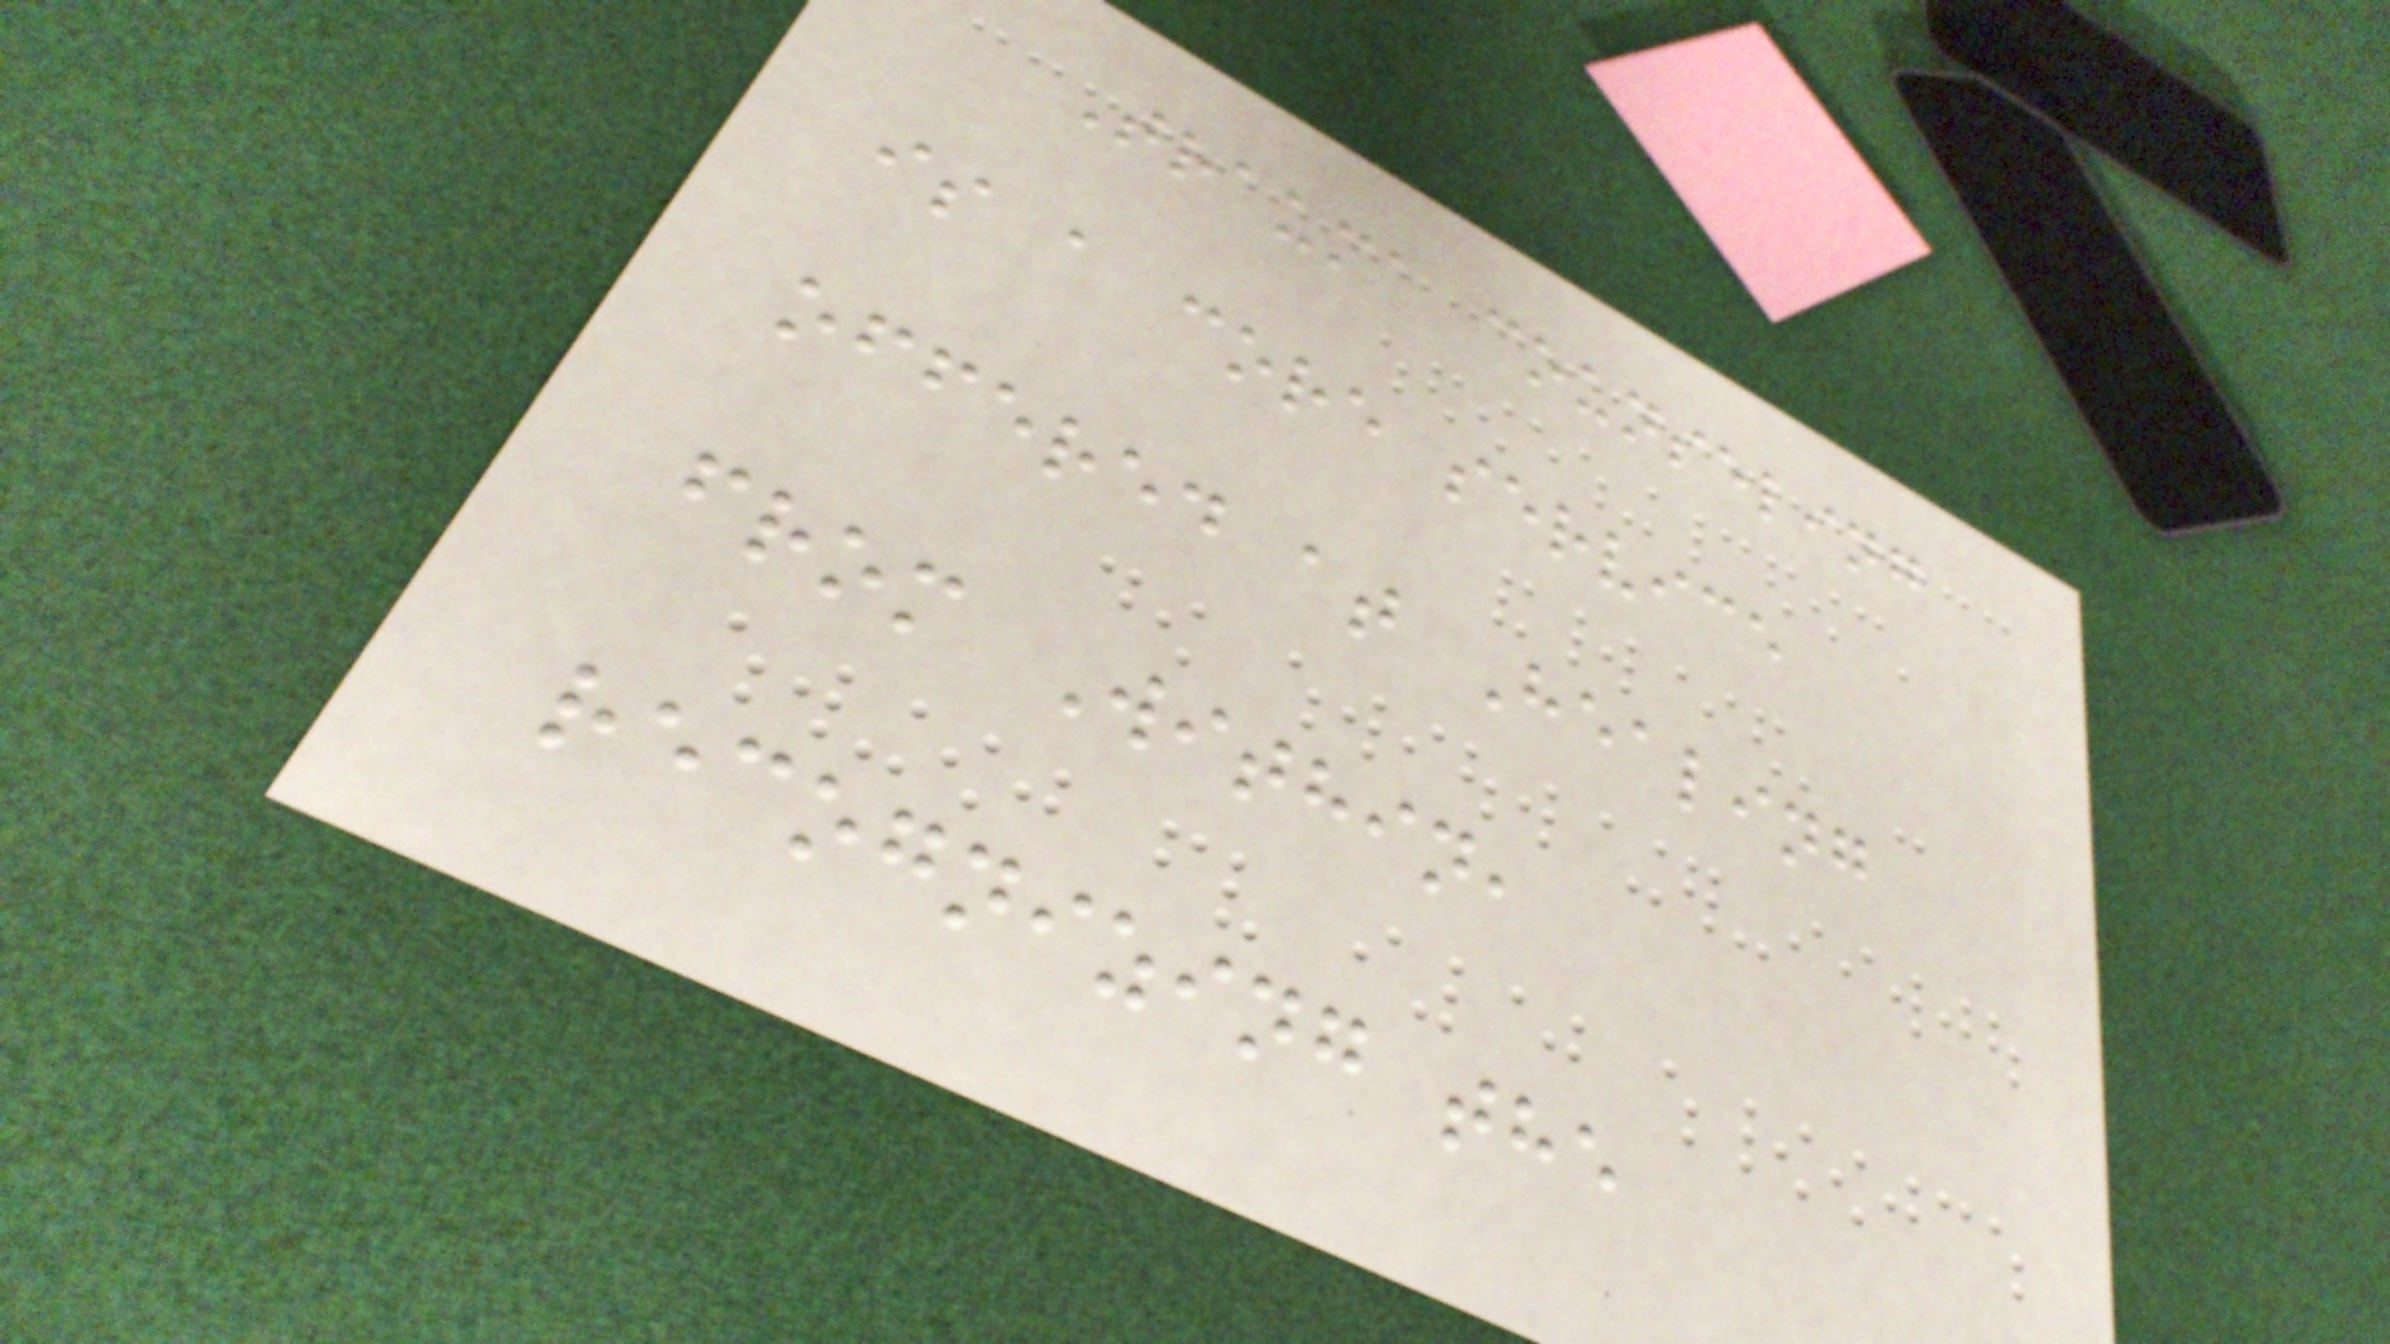Trauma counseling
is a core service
offered at Healing
from Within,
recognizing the
